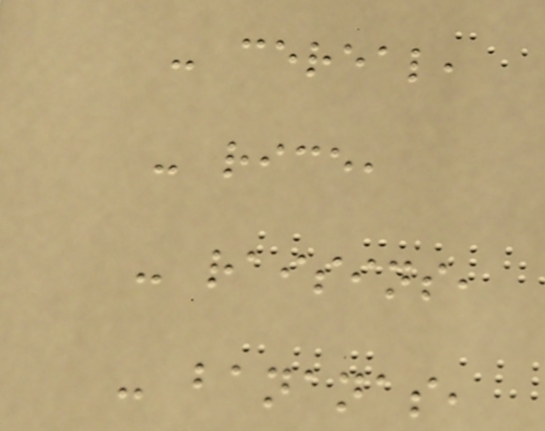- cereal,
- rice,
- raisins,
- bananas,
